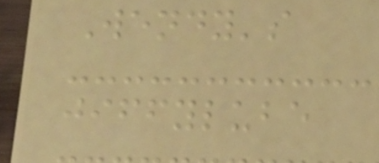Wendy's
jiffylube
